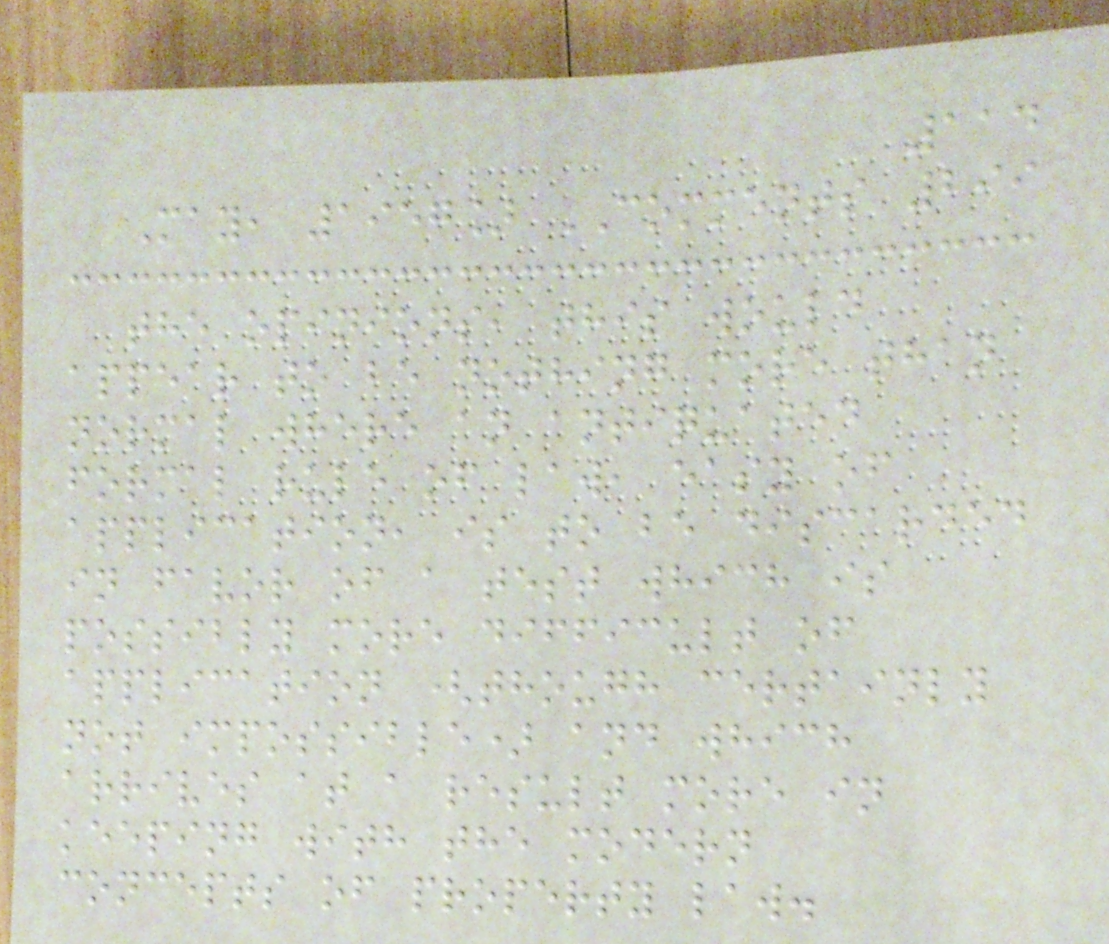114
May, 1957] COMMENTS 299
the opinions, this would
appear to be nothing more than
normal where an antiquated
formal rule of law, easy of
application, is to be discarded
in favor of a test which is
possibly more difficult of
application (though certainly
not impossible) and which
arrives at a result more in
keeping with the modern
concepts of property law.
